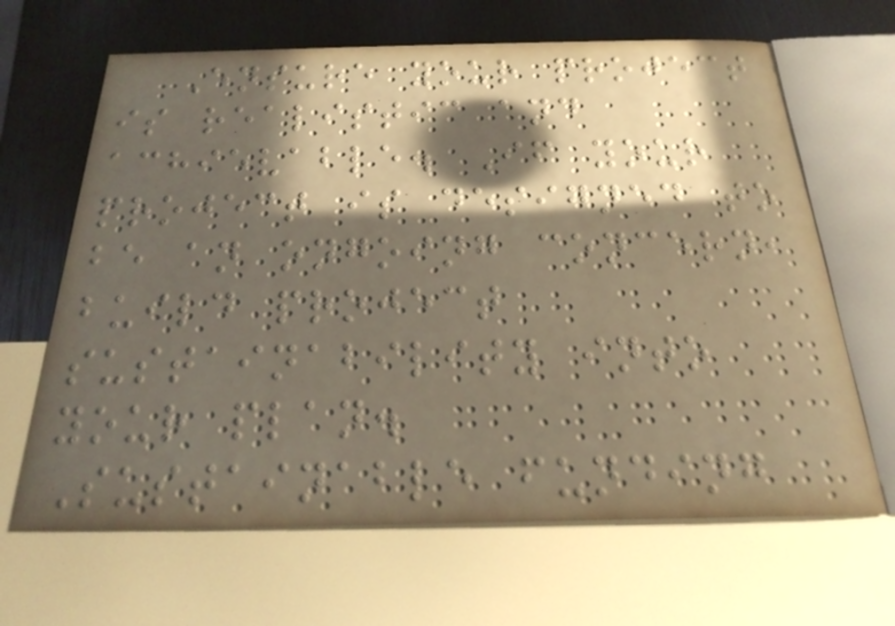Ensure your project
is realistic and
achievable. If your
project is designed to
be an ongoing concern,
build project
sustainability into
your plan.
Sustainable funding
